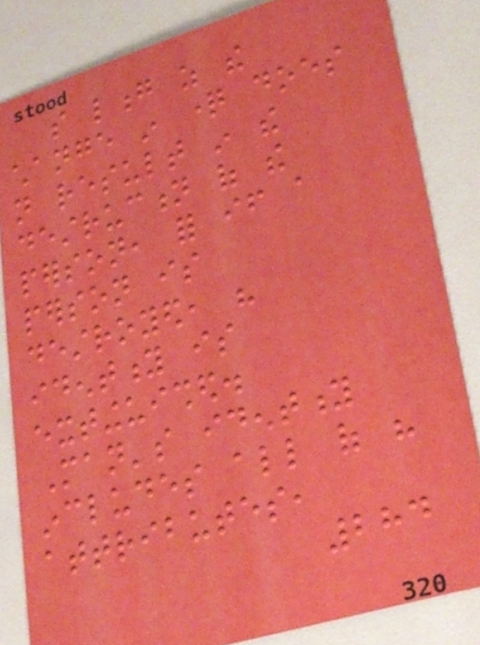so long as the
change in question does
not result in the
destruction of the
person, for if a
person is
destroyed, his
identity is
extinguished.
Man's identity
includes all of his
attributes,
284
